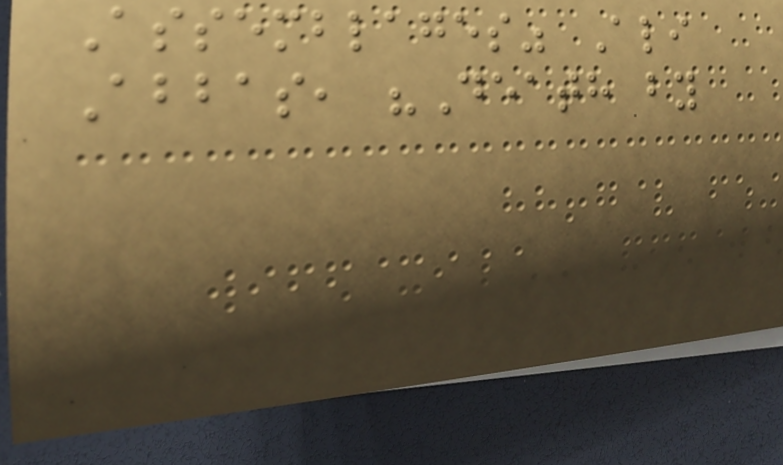Assemblages" Ali
Abbas, "Death by
